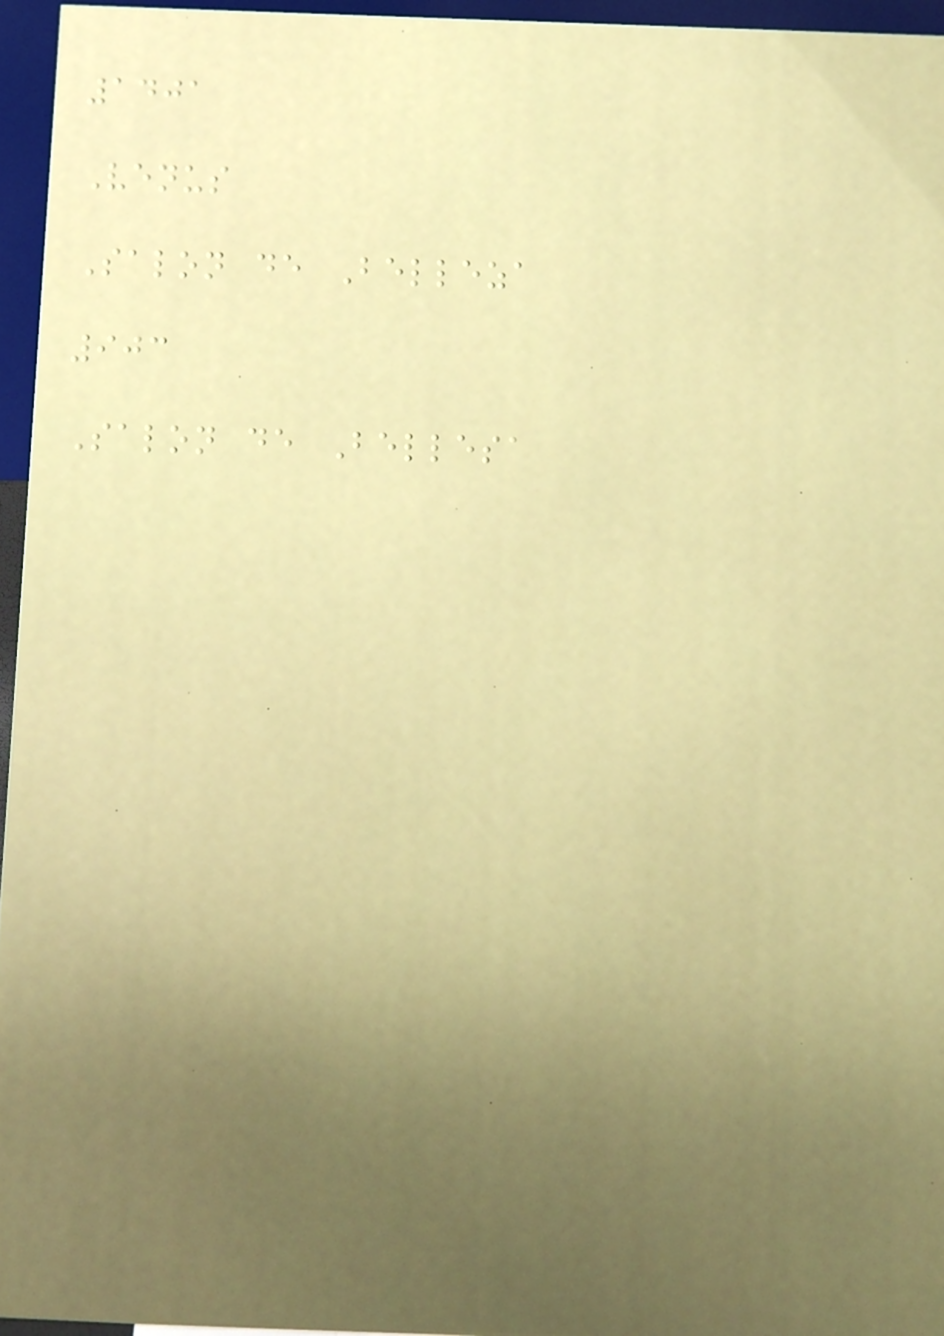1401
Venus
Salon de Belleza
903
Salon de Bellesa
